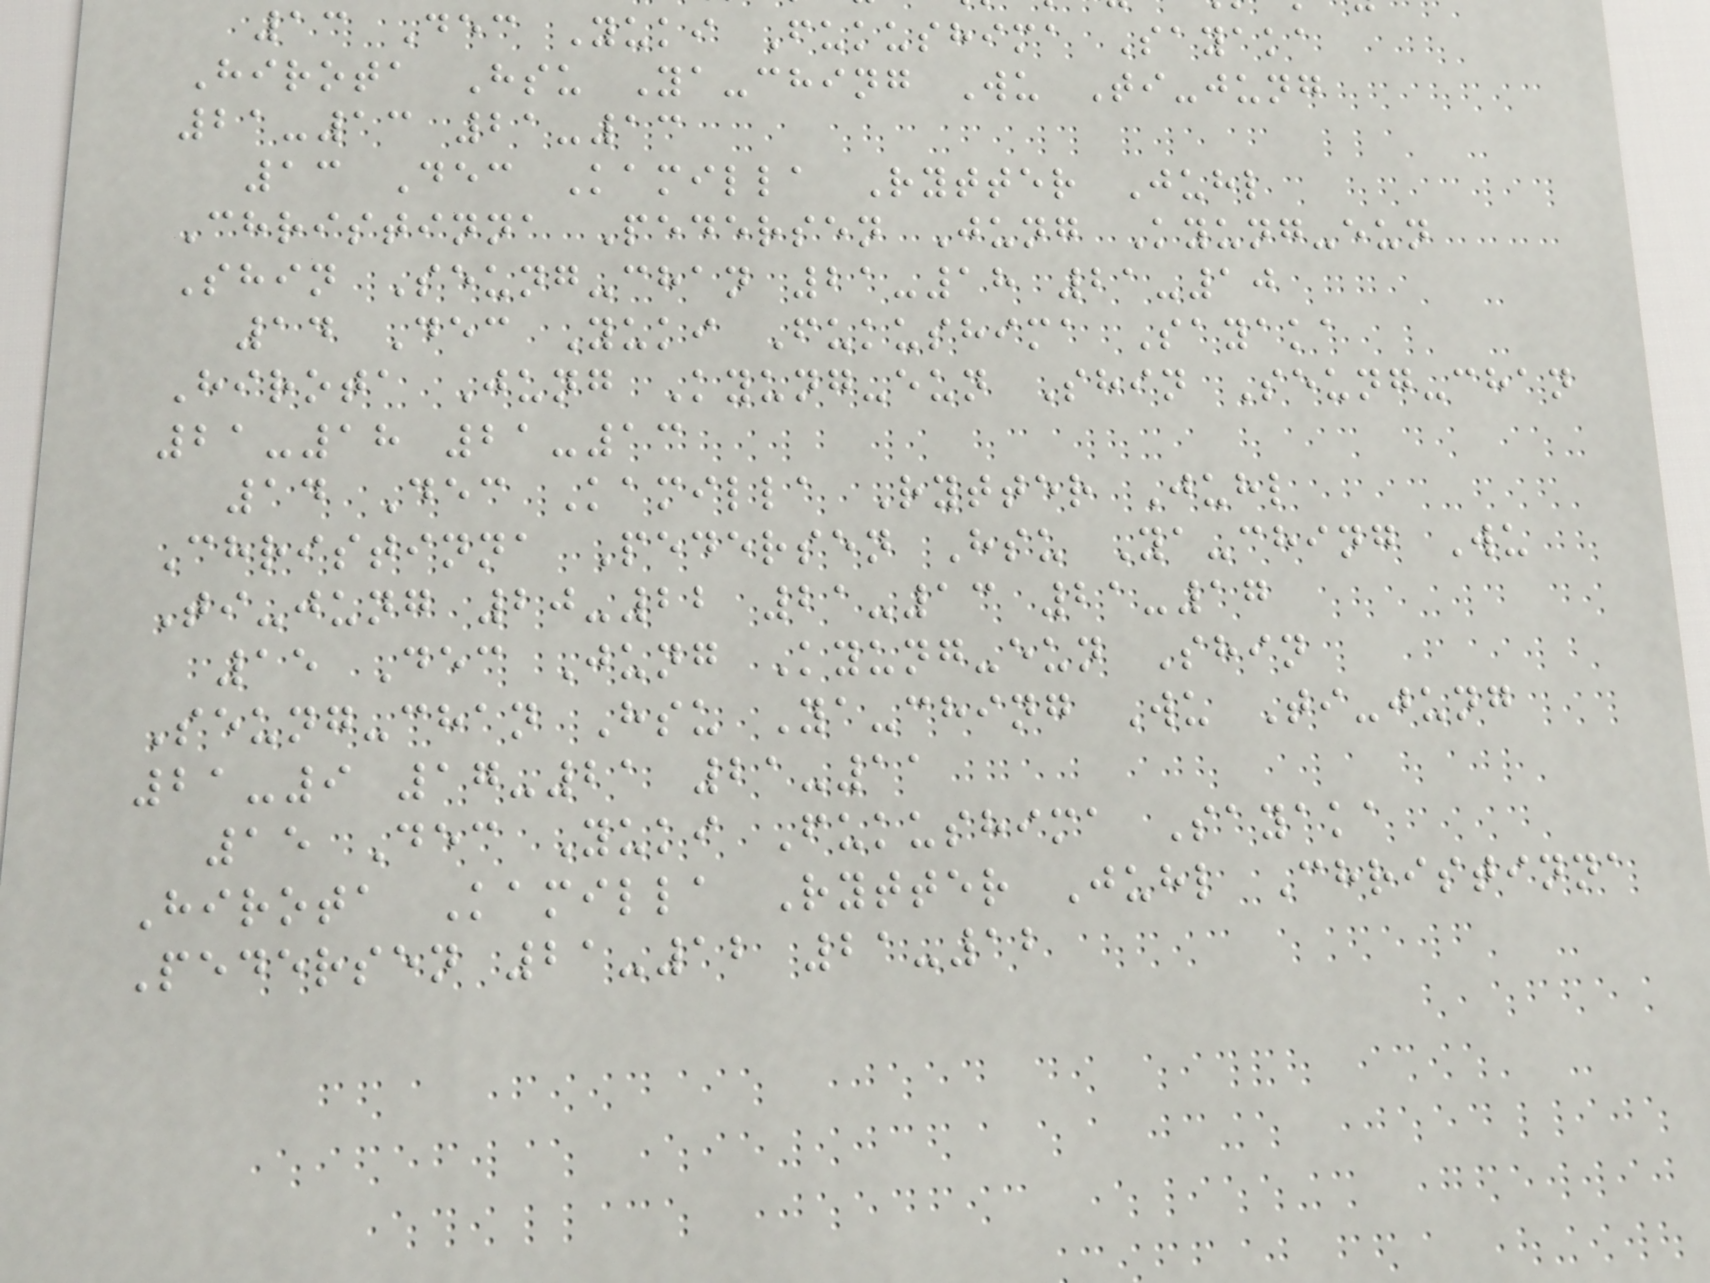13 Dec Yuki Fukushima Sayaka
Hirota Hsu Ya-ching Wu Ti-jung
21-13 21-13
13 Dec Kamilla Rytter Juhl
Christinna Pedersen Jung Kyung-eun
Shin Seung-chan 21-18 21-10
14 Dec Yuki Fukushima Sayaka
Hirota Jung Kyung-eun Shin Seung-chan
21-18 21-13
14 Dec Kamilla Rytter Juhl
Christinna Pedersen Hsu Ya-ching Wu
Ti-jung 20-22 21-13 21-17
15 Dec Jung Kyung-eun Shin
Seung-chan Hsu Ya-ching Wu Ti-jung
21-9 17-21 21-11
15 Dec Yuki Fukushima Sayaka
Hirota Kamilla Rytter Juhl Christinna
Pedersen 21-12 21-12
